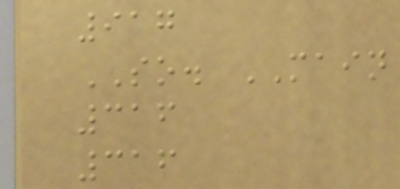917
SO. MAIN
316
316
